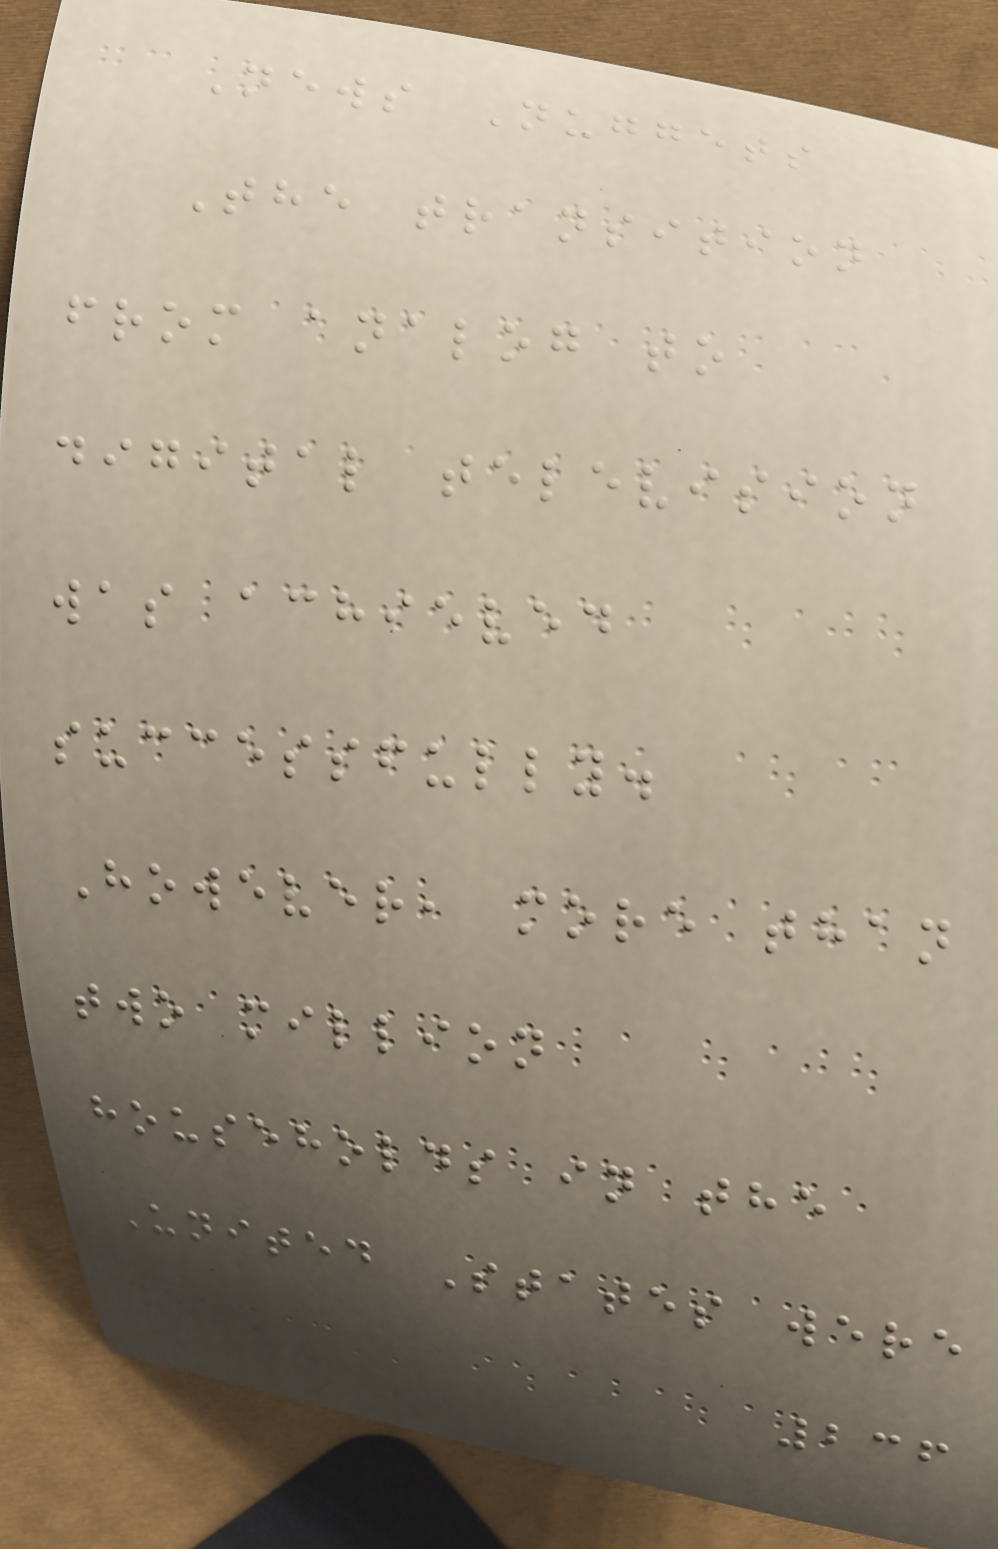News Nuggets
The transition
from analog to
digital television
was achieved
successfully.
However, more than
two million
households in the
United States were
236
